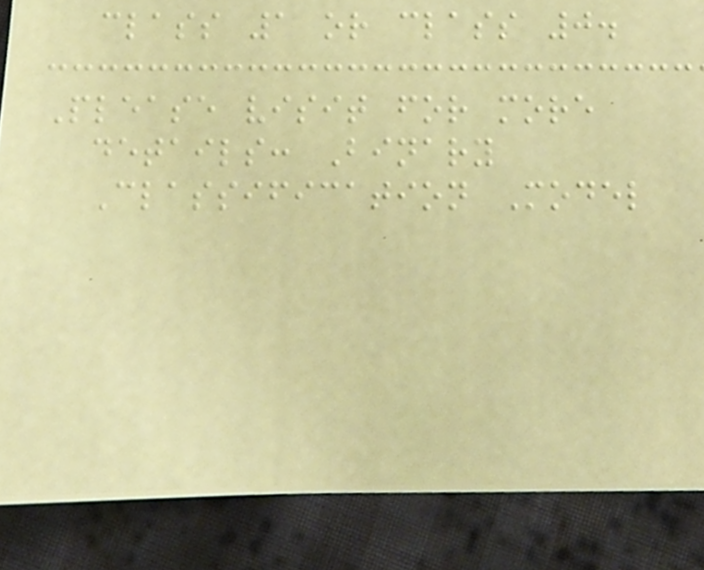class 1 or class 0.
Please visit for more
details: Binary
Classification Model
